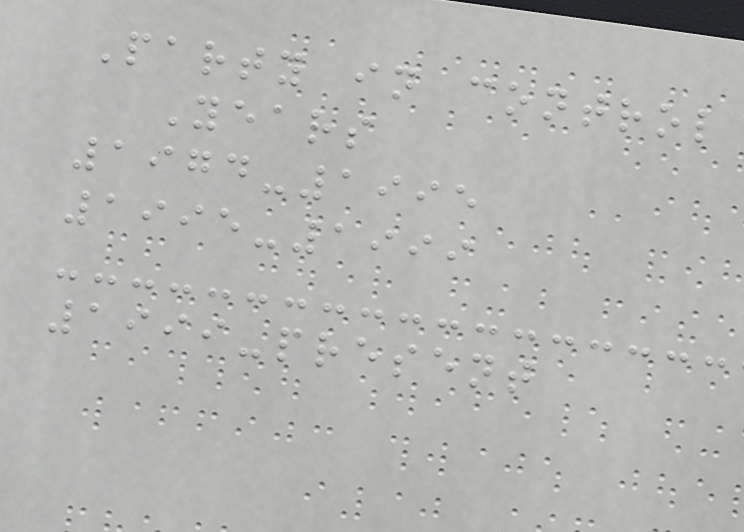Party in control
Years
1974-1995
1995-1999
1999-present
